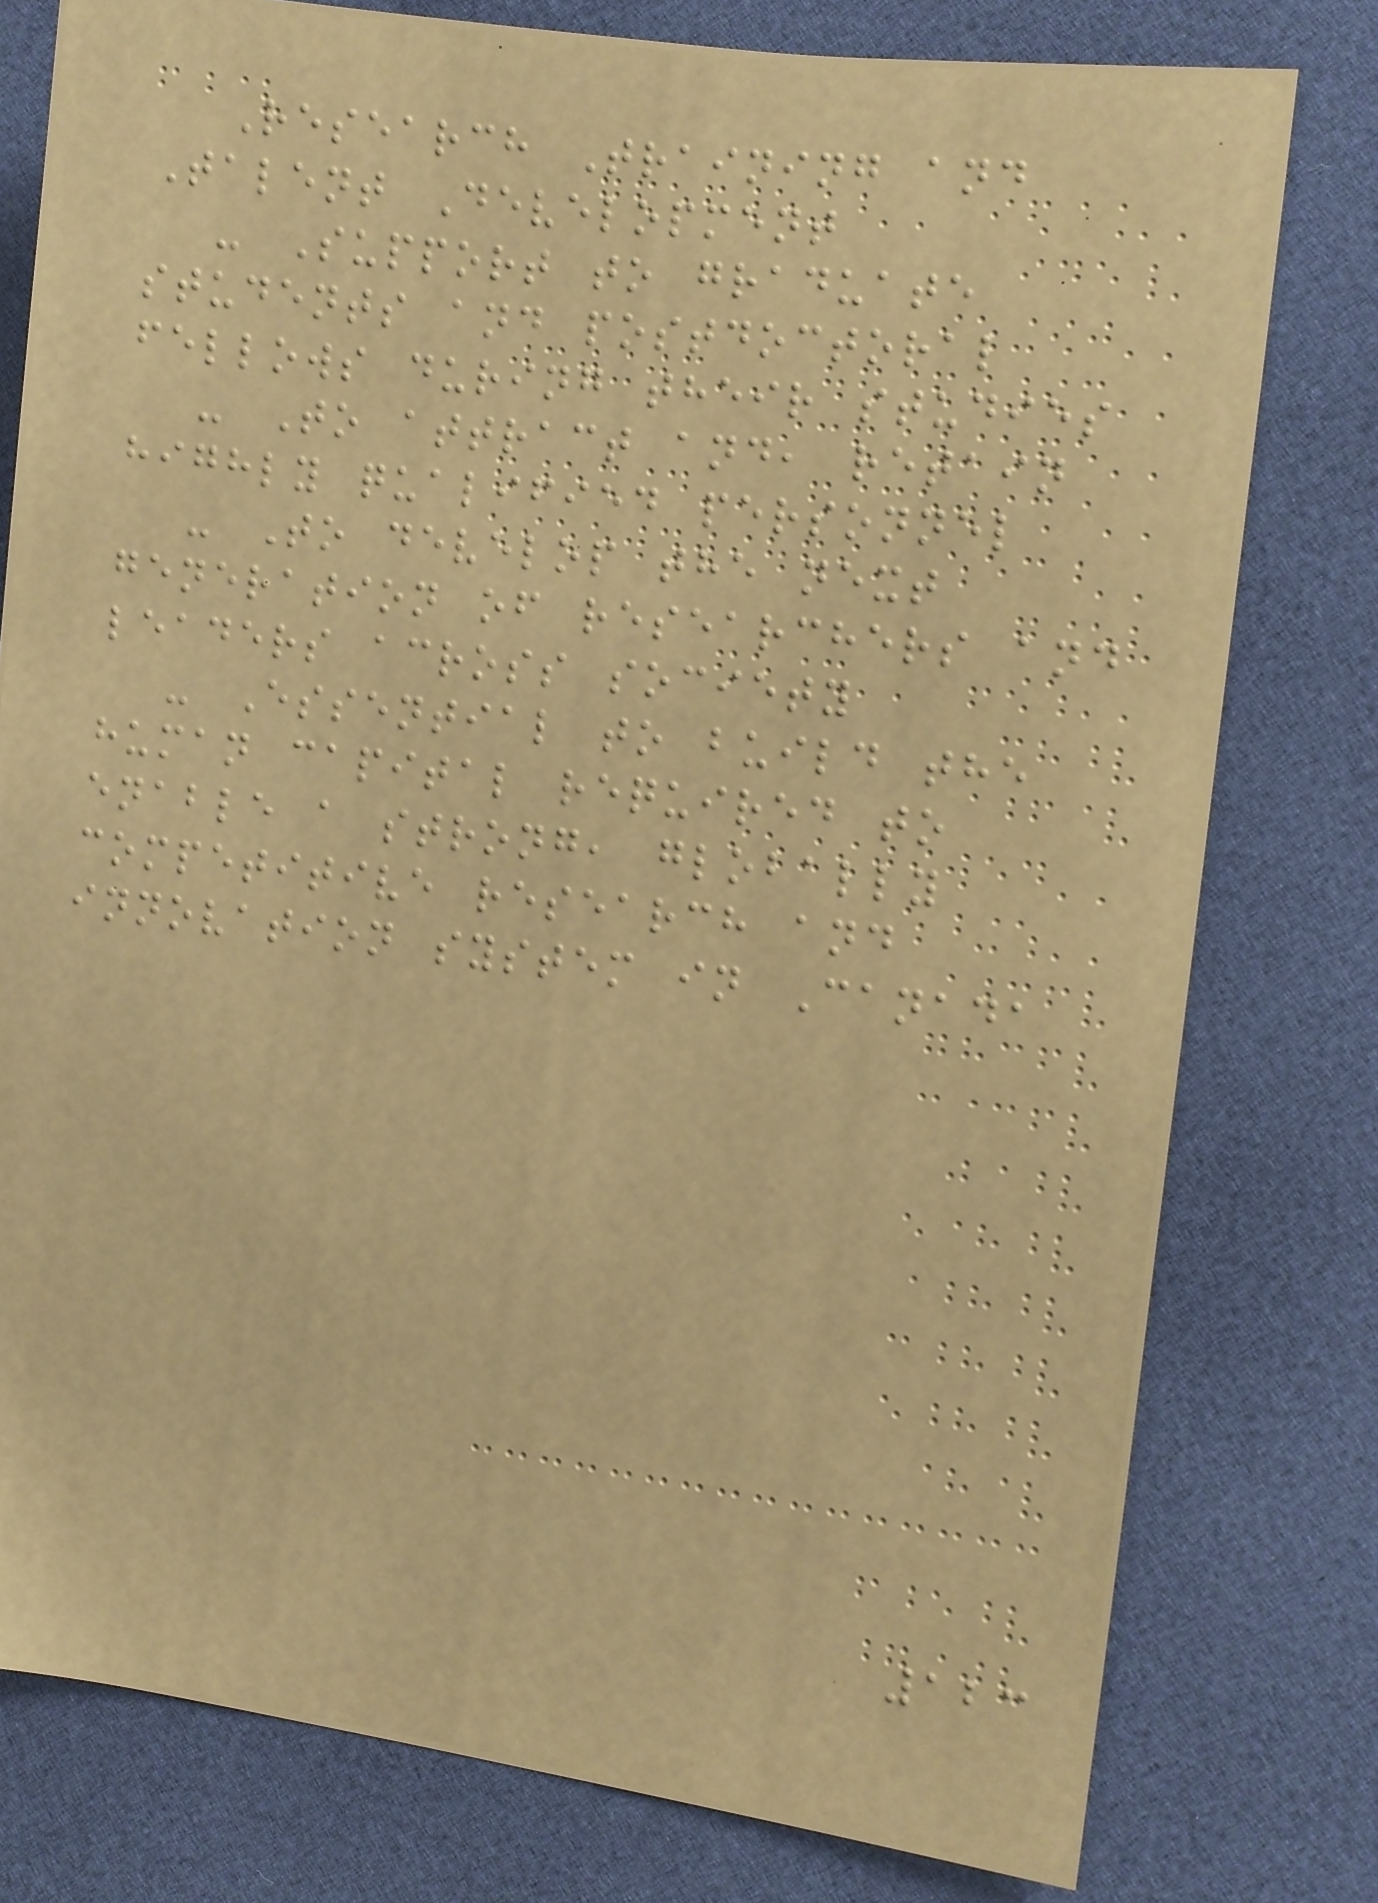Research Training and
Talent Development
- Support to graduate
students and postdoctoral
fellows during their studies
- To attract and, retain
highly qualified personnel
- To develop the next
generation of researchers and
leaders across society
- Essential to build the
human capital required to
enable a strong, globally
competitive research and
innovation system in Canada
123
